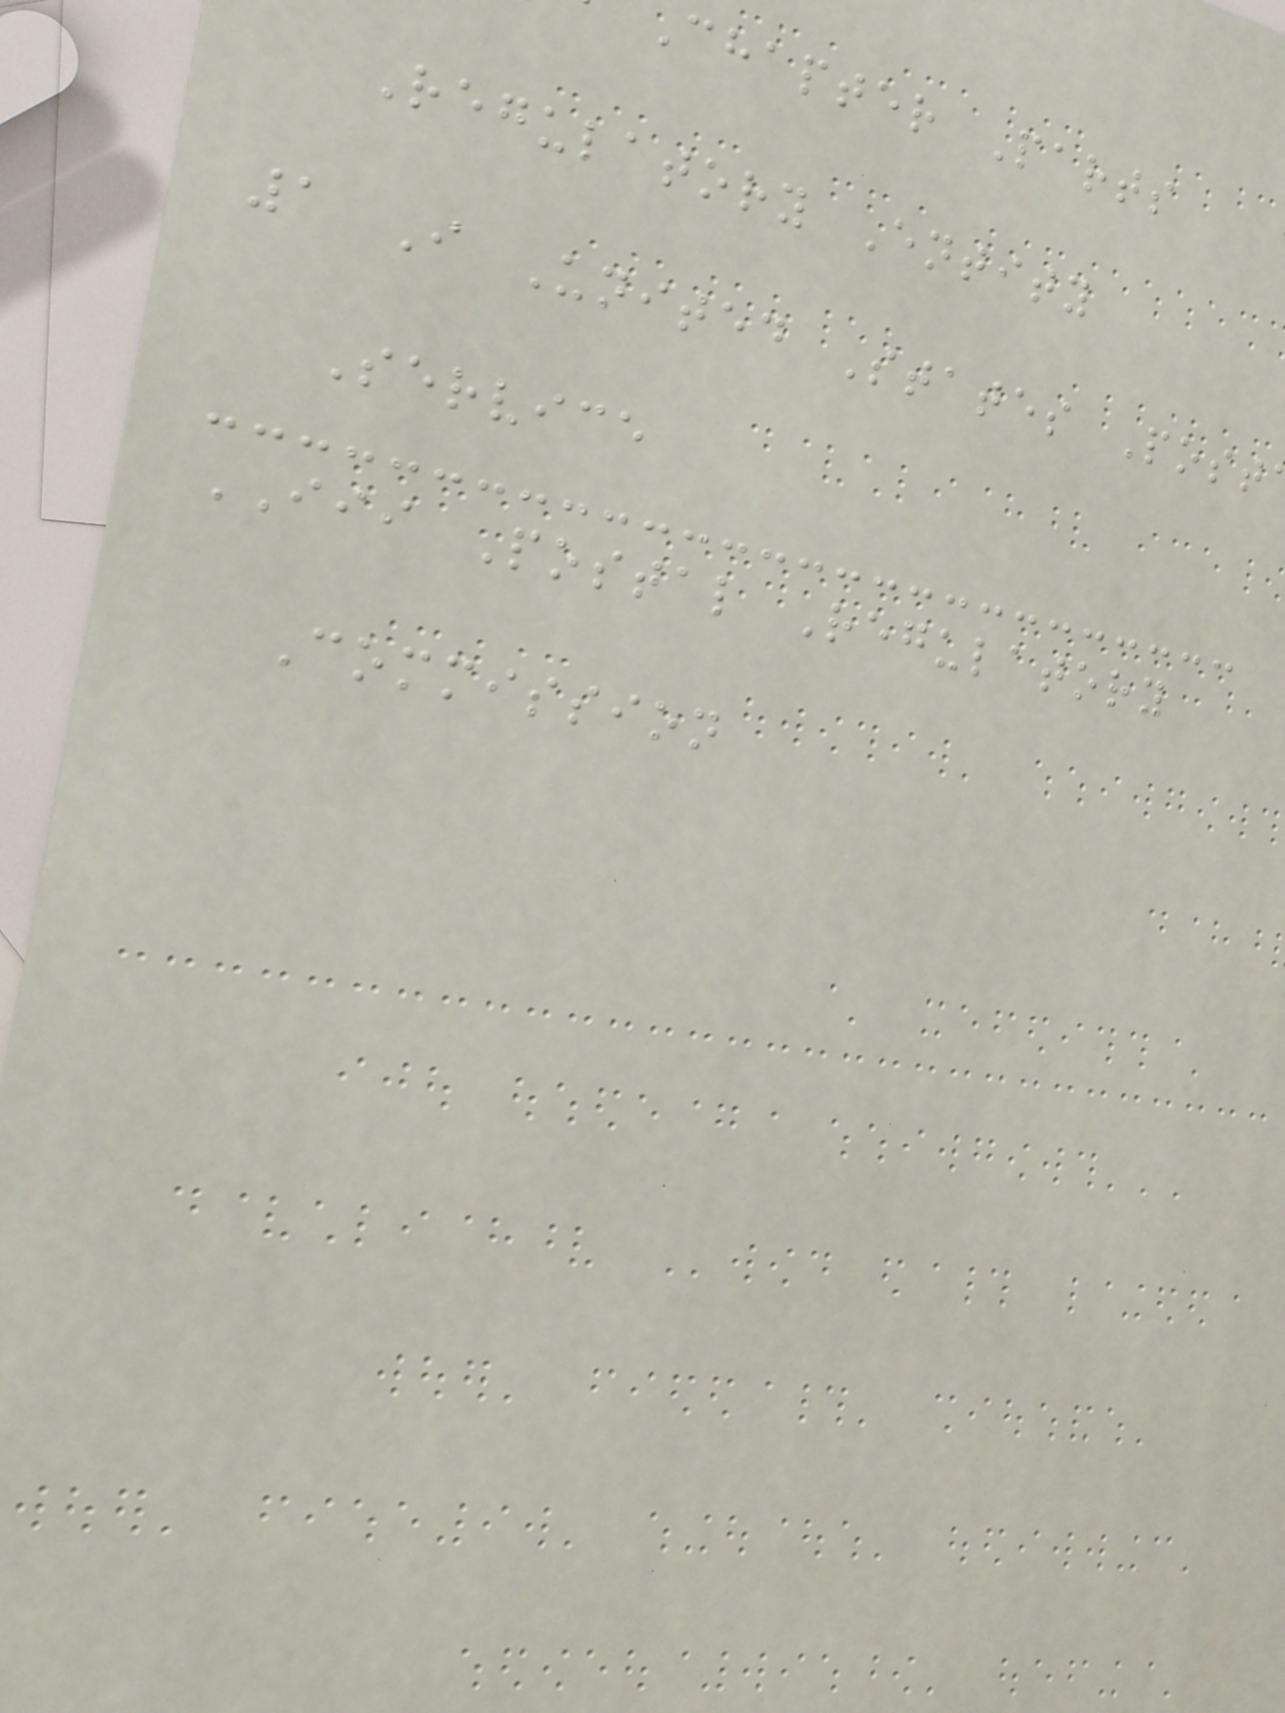chapter Parts
Regulatory Entity
1 I United States Post
Service
III Postal Regulatory
Commission
